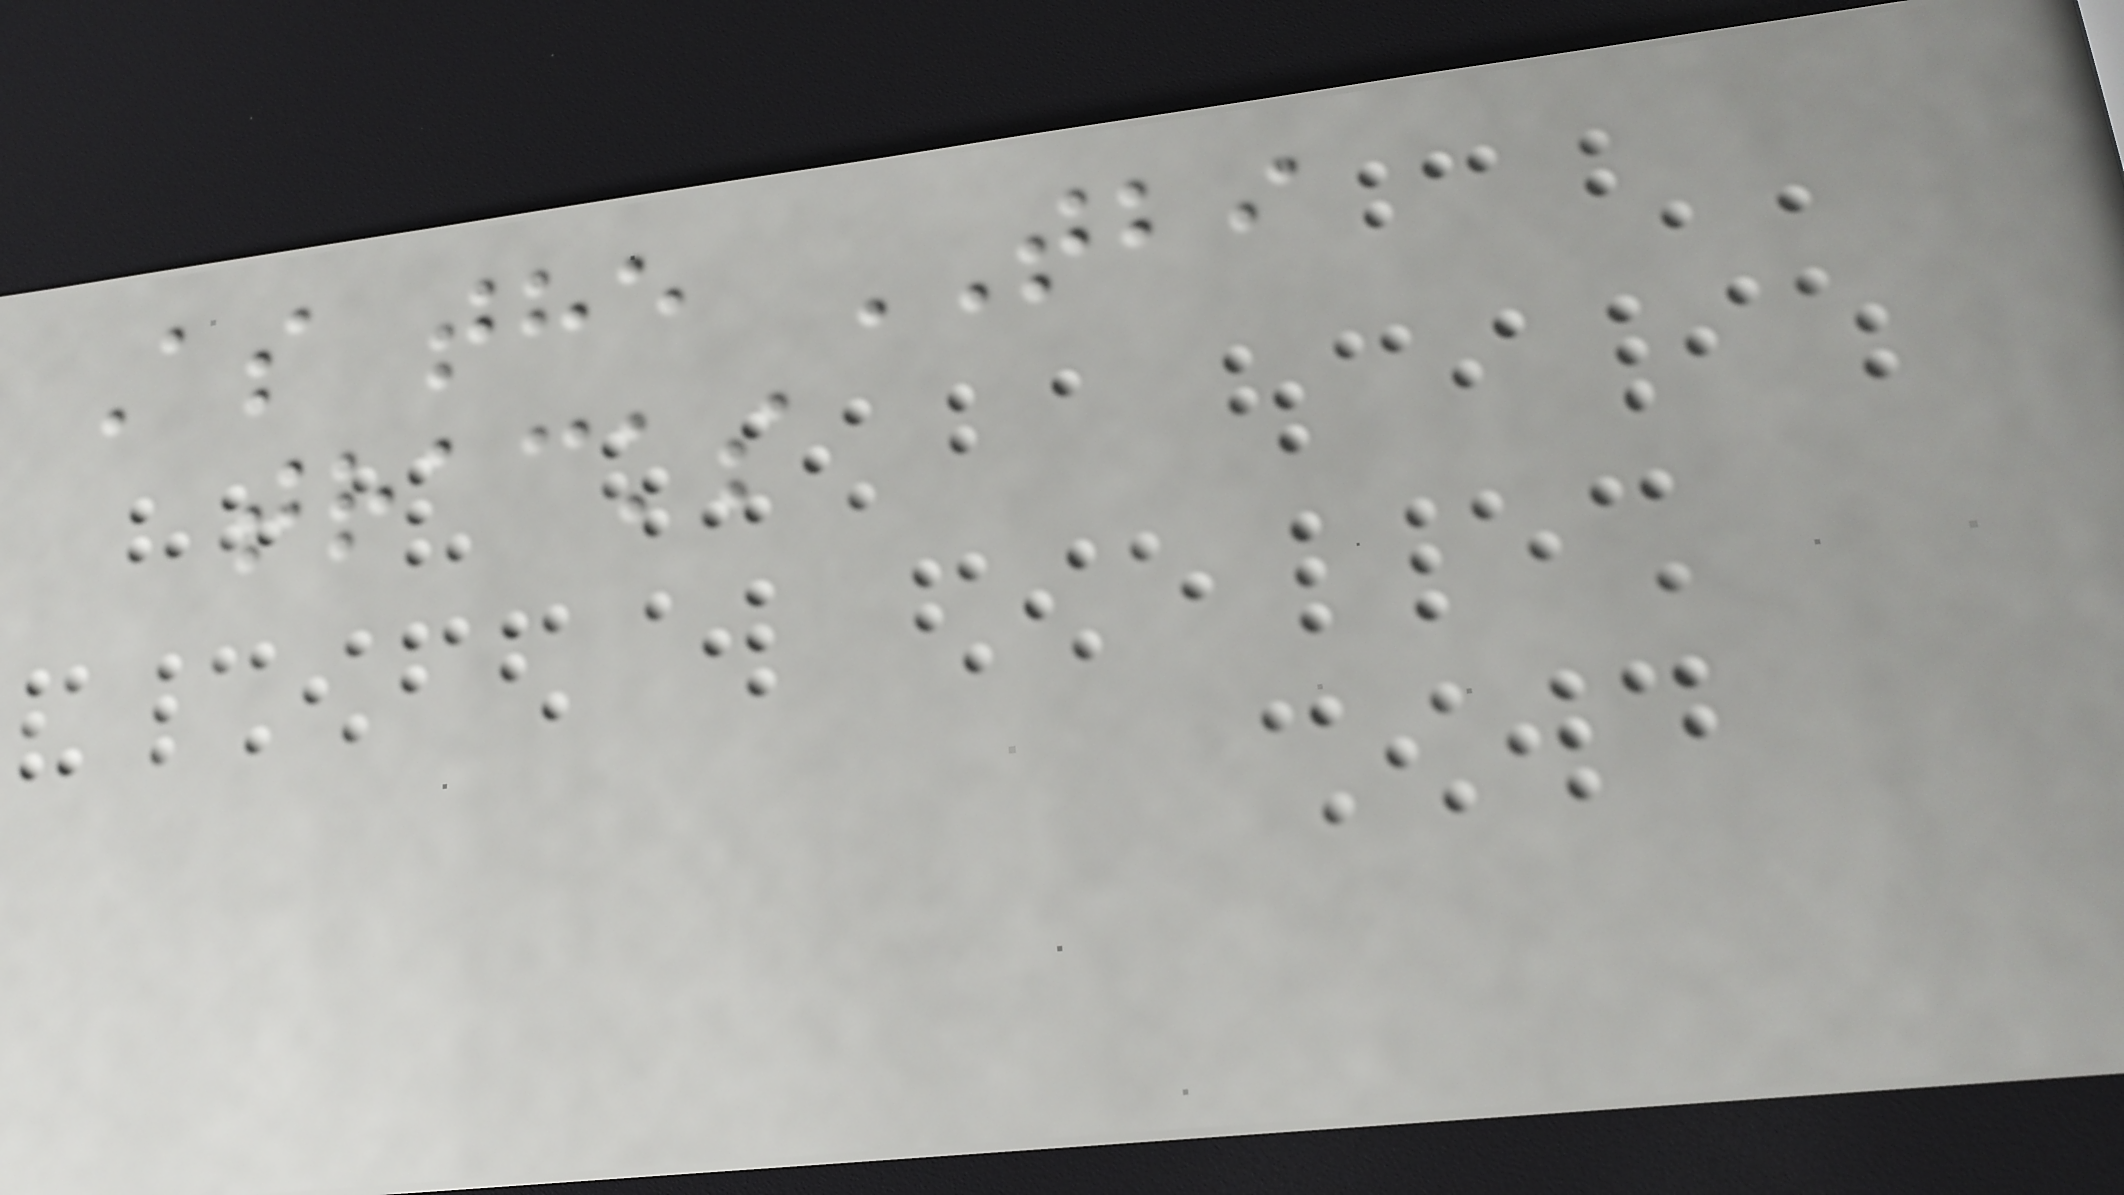As the TBI
tracks
